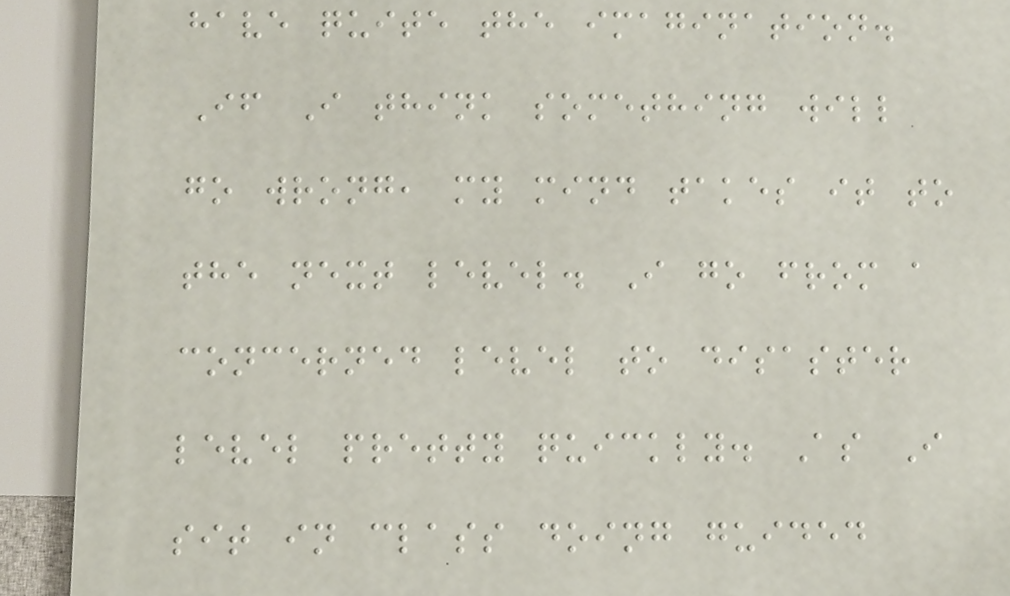have quite the imagination.
If I think something will
go wrong, my mind takes it to
the next level. I go from a
concerned level to disaster
level pretty quickly. As I
sit in class doing guided
